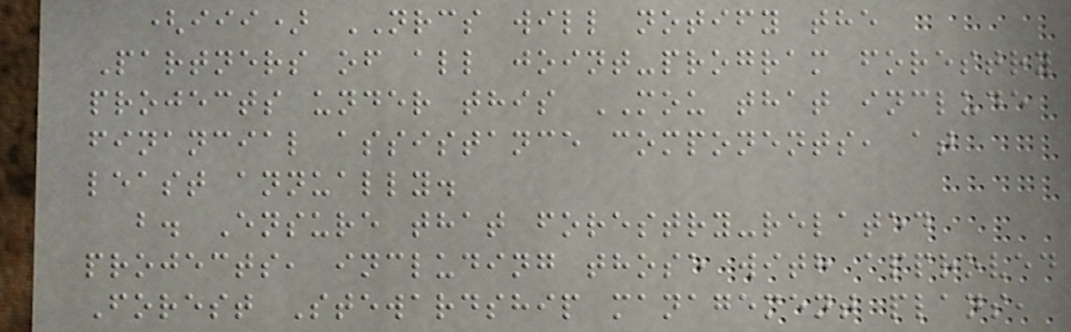(iii) NRCS will notify the
Partners of all joint-program forestry
projects under this MOU that include
financial assistance components, at
least annually.
b. Ensure that forestry-related
projects, including those with approved
Forest Stewardship management plans,
